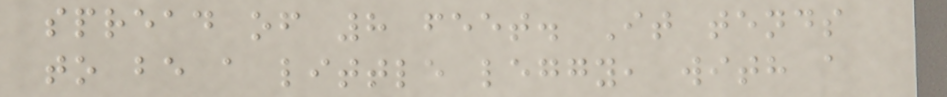spread of 8 feet. It tends
to be a little leggy, with a
